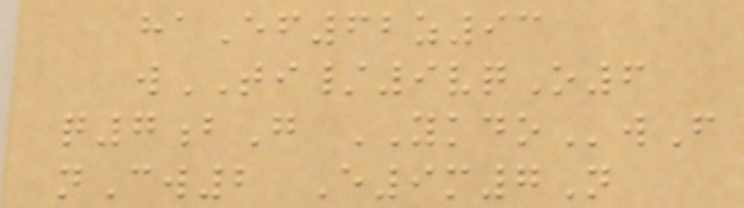haEf62z93
wTI/9vqO6
q7bG YKDOwF
nCw2 E9m7N
